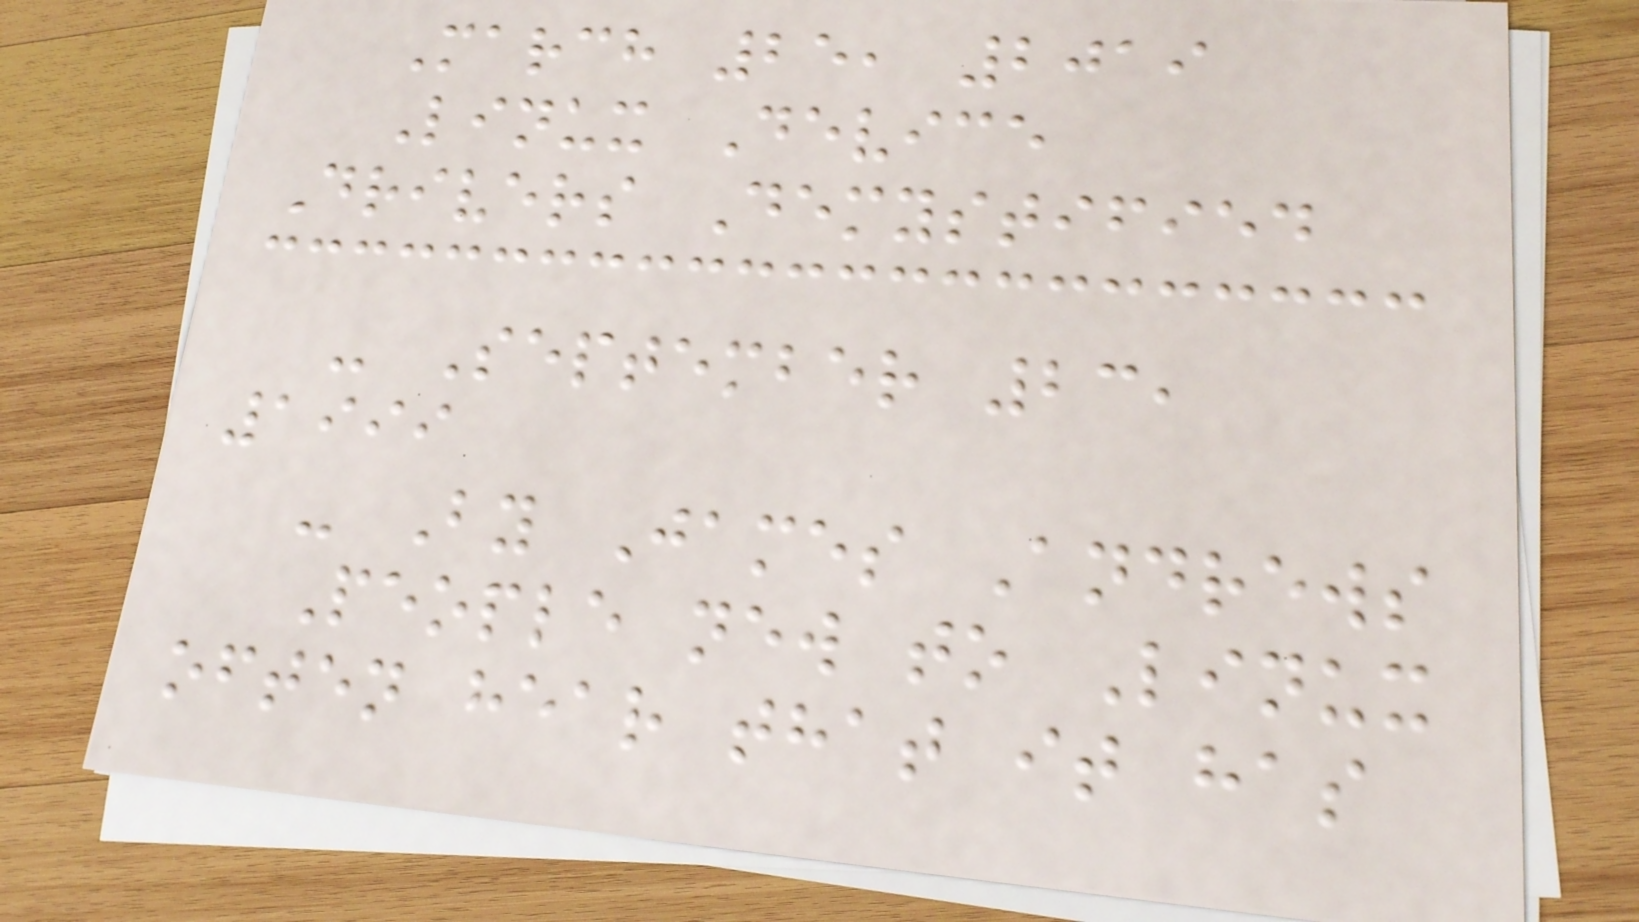March 25, 2019
Linux Device
Drivers Demystified
- September 23,
1999
- By James Andrews
People new to Linux
often hear that it has
